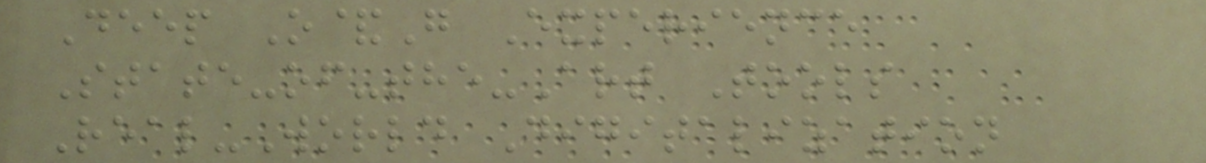Deep O&G Experience
State-of-the-Art Tools
Real-World Digitalization
